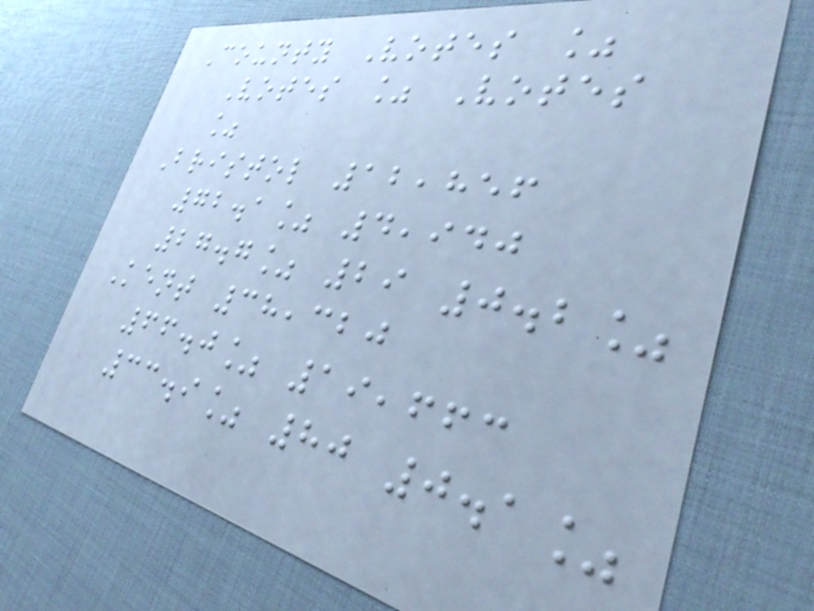County Votes %
Votes % Votes
%
Bristol 12,856
72.1% 4,940
27.7% 29 0.2%
Kent 38,320
66.0% 19,663
33.9% 80 0.1%
